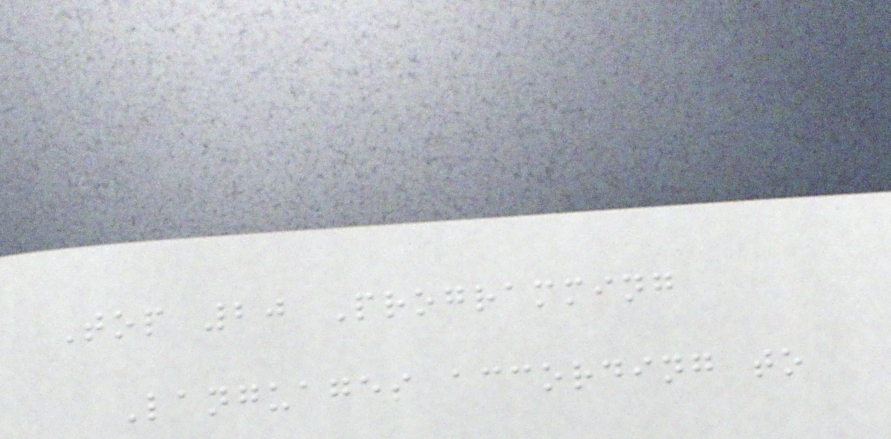Top 20 Programming
Languages according to
